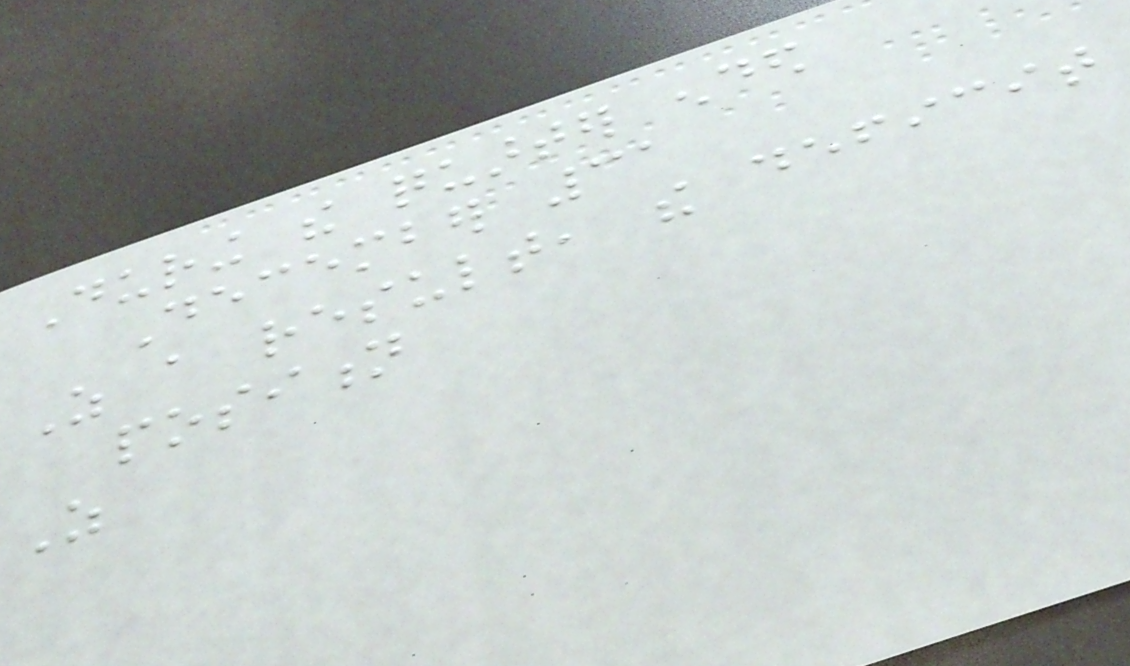During the quarter ended
December 31
As a result, the deficit
position
As
